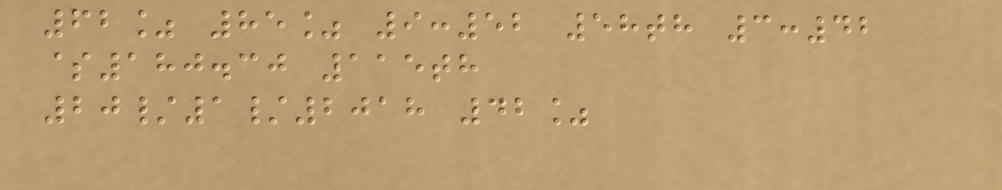62% 85% 9:52 58th 3:42
$180.30 115th
20/1/2018 42%
